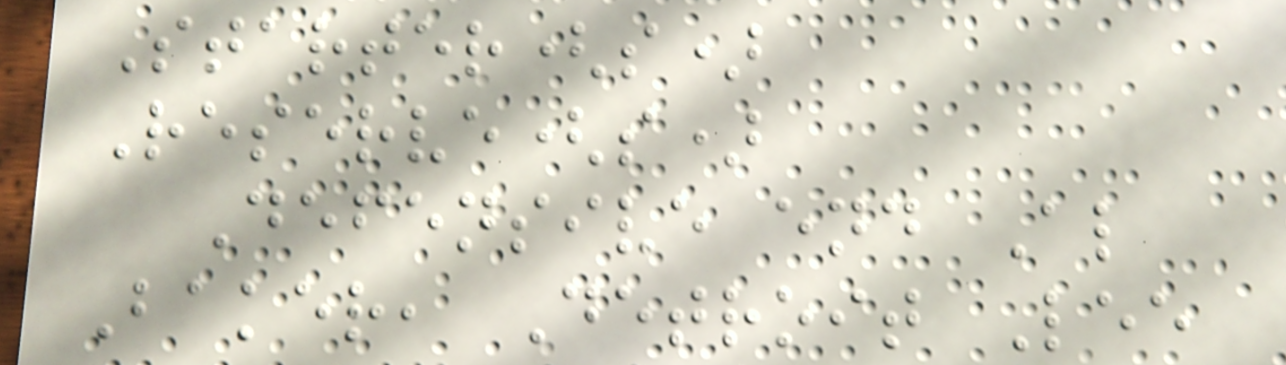Starter(s)
Reserve(s)
Defensive end Al
Baker, Detroit Lee
